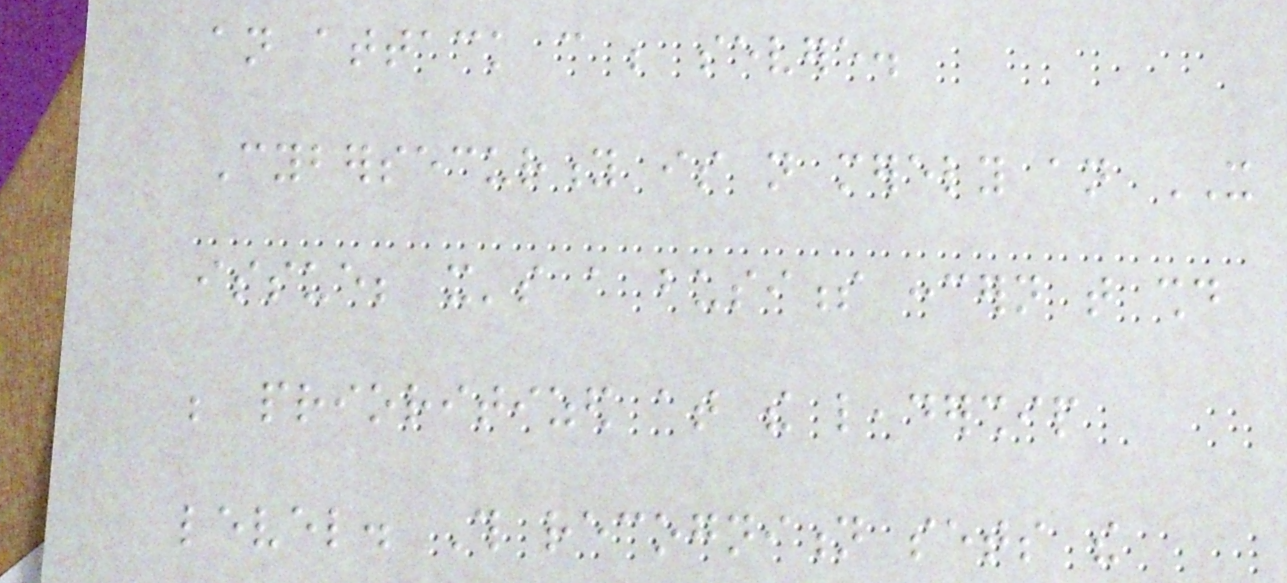an attack can be severe.
Cybersecurity is not merely an IT
issue; it's a business concern that should
be prioritized at the leadership
level. This recognition sets the
